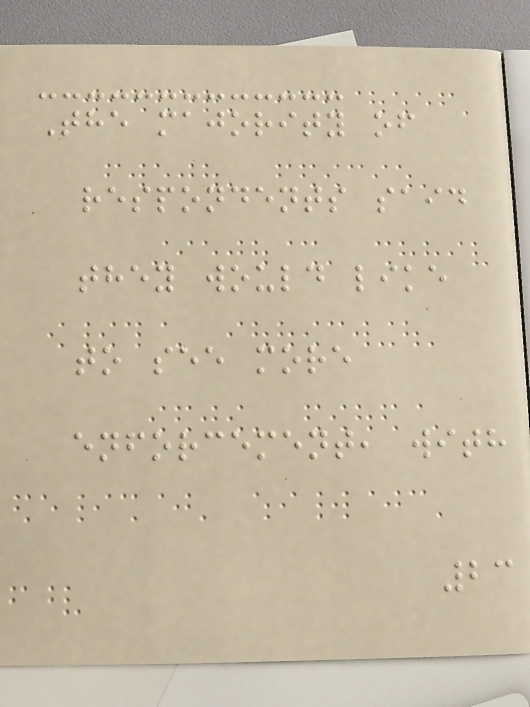The majority of
respondents said
they would like
to see more
enforcement, with
23
